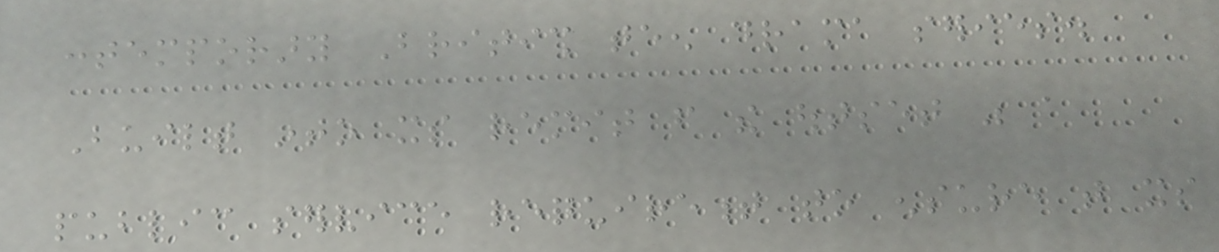contemporary British teen drama series.
Built into its remit from the outset was a
public service requirement to ensure that its
